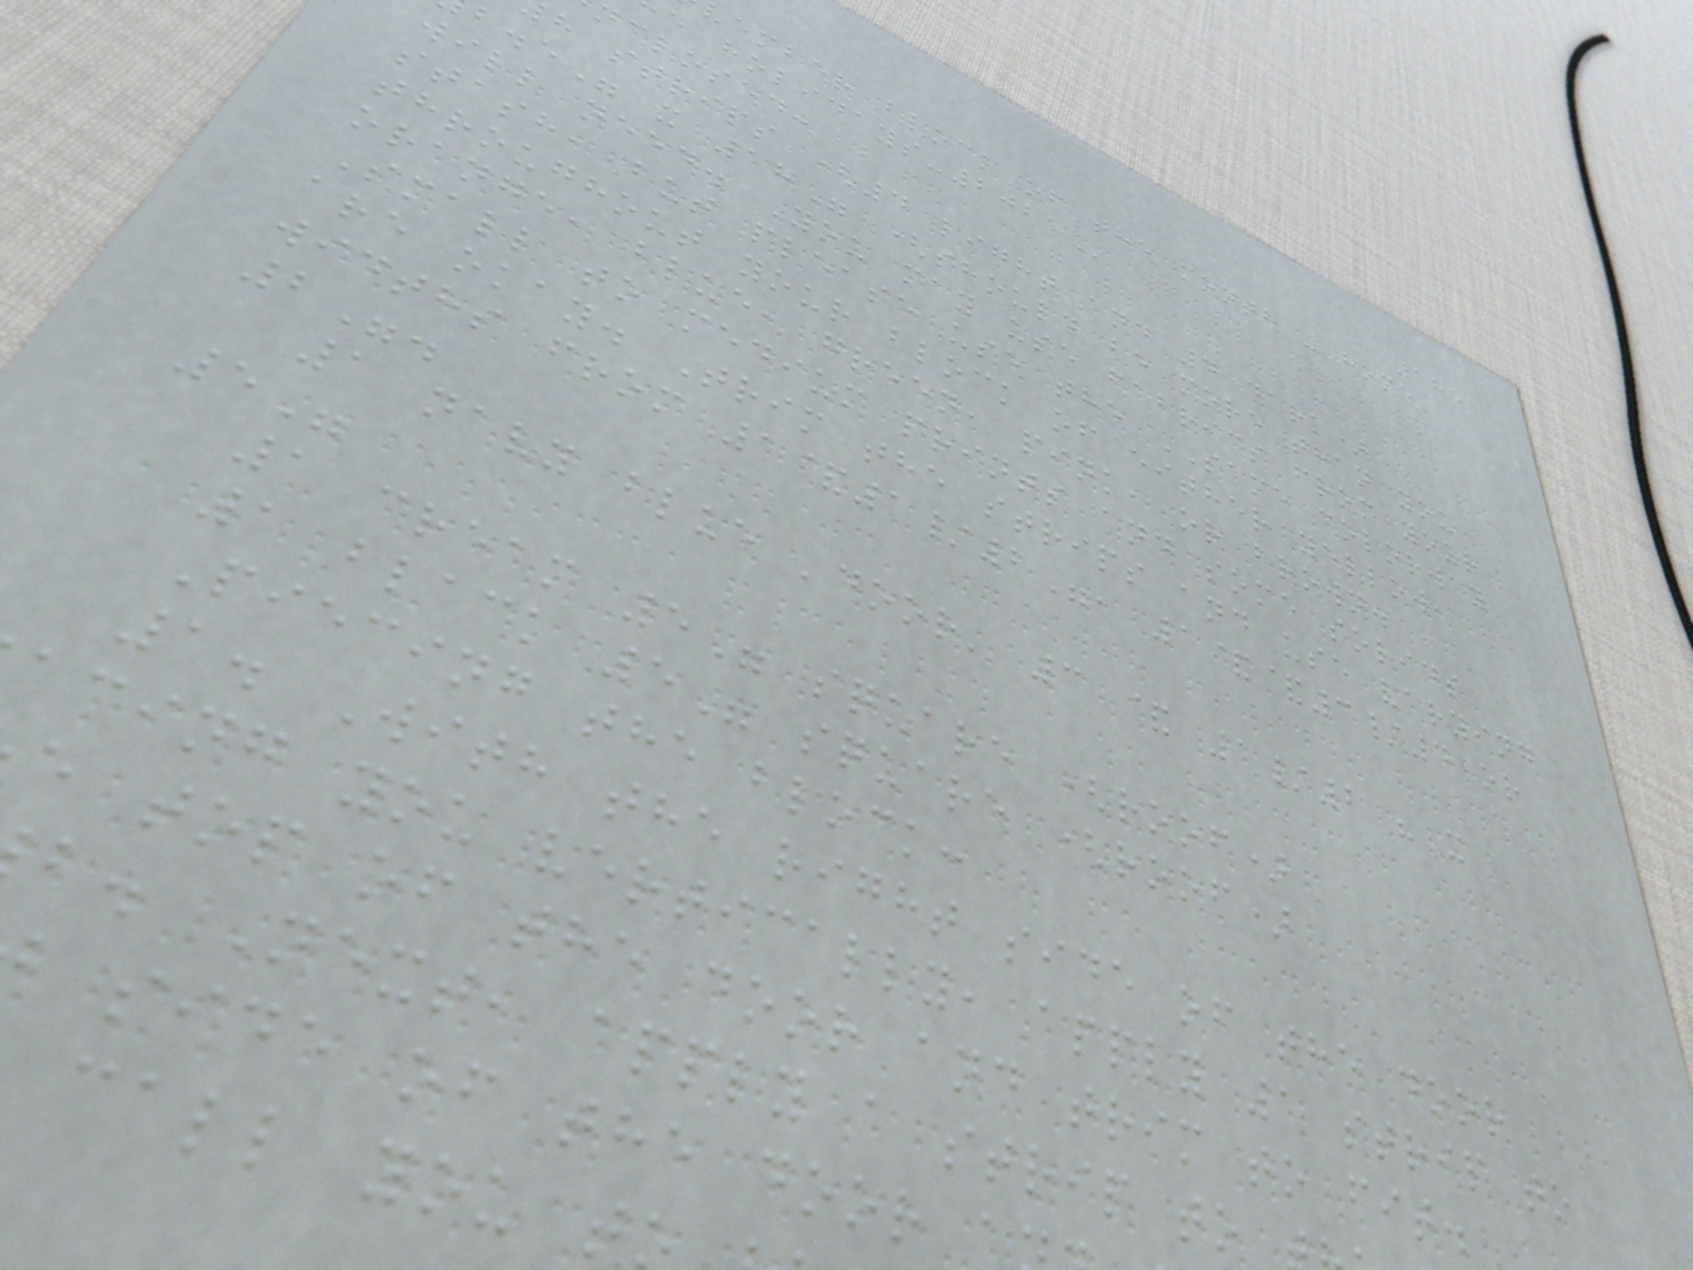185
ember block of the month - home
nclosed:
h strips (4 light and 4 dark)
will need. You may use fabrics from your
stash, but please use the SAME colorway
throughout your block of either yellow,
orange, blue, green, pink, or brown.
Small to medium prints and some solids
are okay. Trim the strips and use varying
widths from 1&1/2", 1&&3/4 or
2".
1 navy blue 'door' 3 & 1/2 " x
5"
1 cream 5" square (roof)
1 black 5" square (roof)
Piecing the block:
1. With the right side of the door
acing you vertically, apply 1 strip to
e top of the door and trim to fit.
b. Next, apply a strip to
side of the door
call you t
